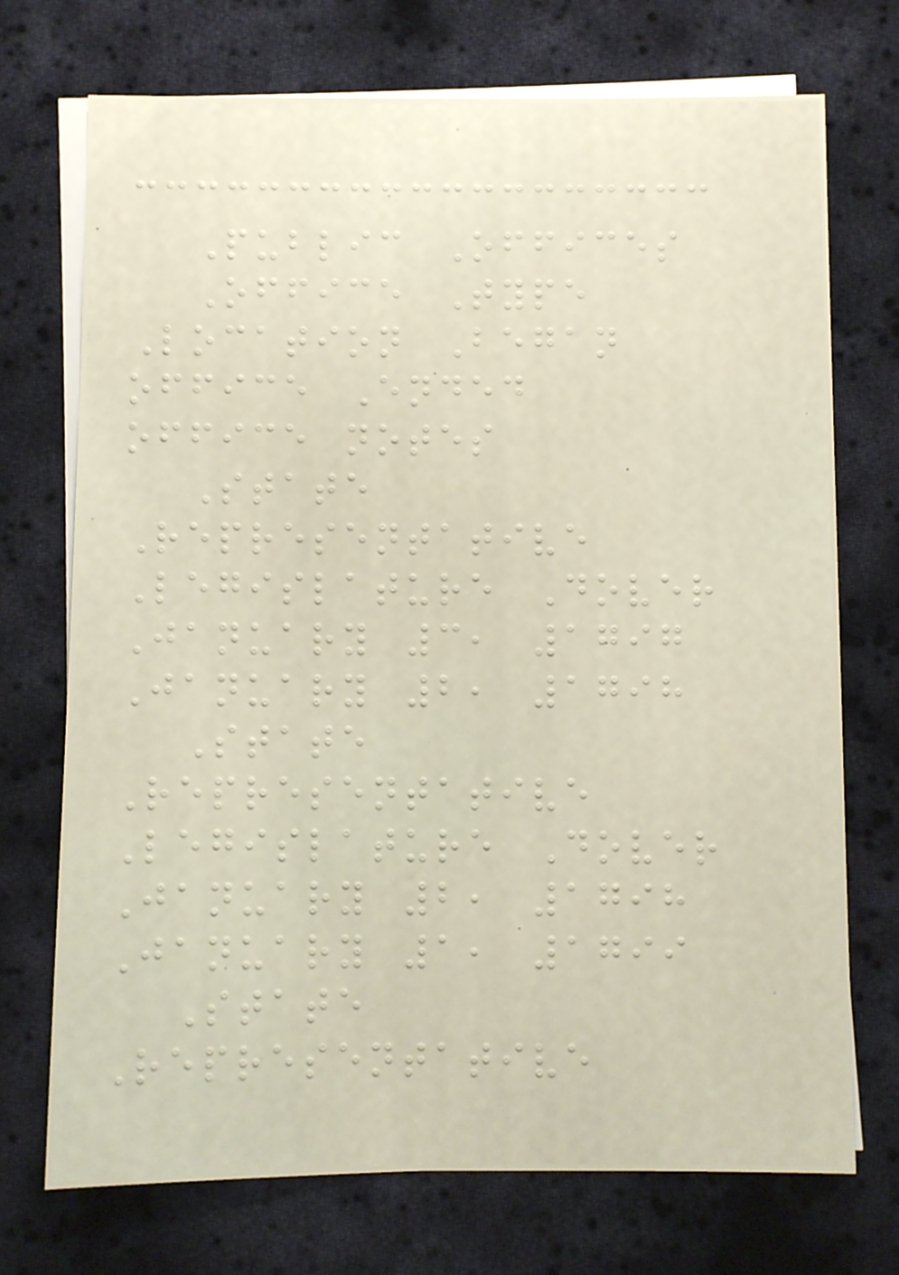Public Offices
Office Type
Location Began
office Ended
office notes
State
Representative
Legislature Dover
January 3, 1797
January 2, 1798
State
Representative
Legislature Dover
January 2, 1798
January 1, 1799
State
Representative
